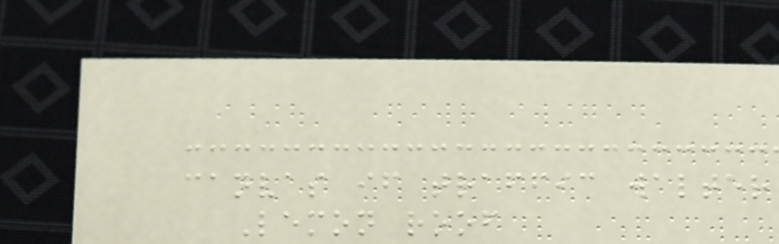canvas if traffic walter
Lemon roof
